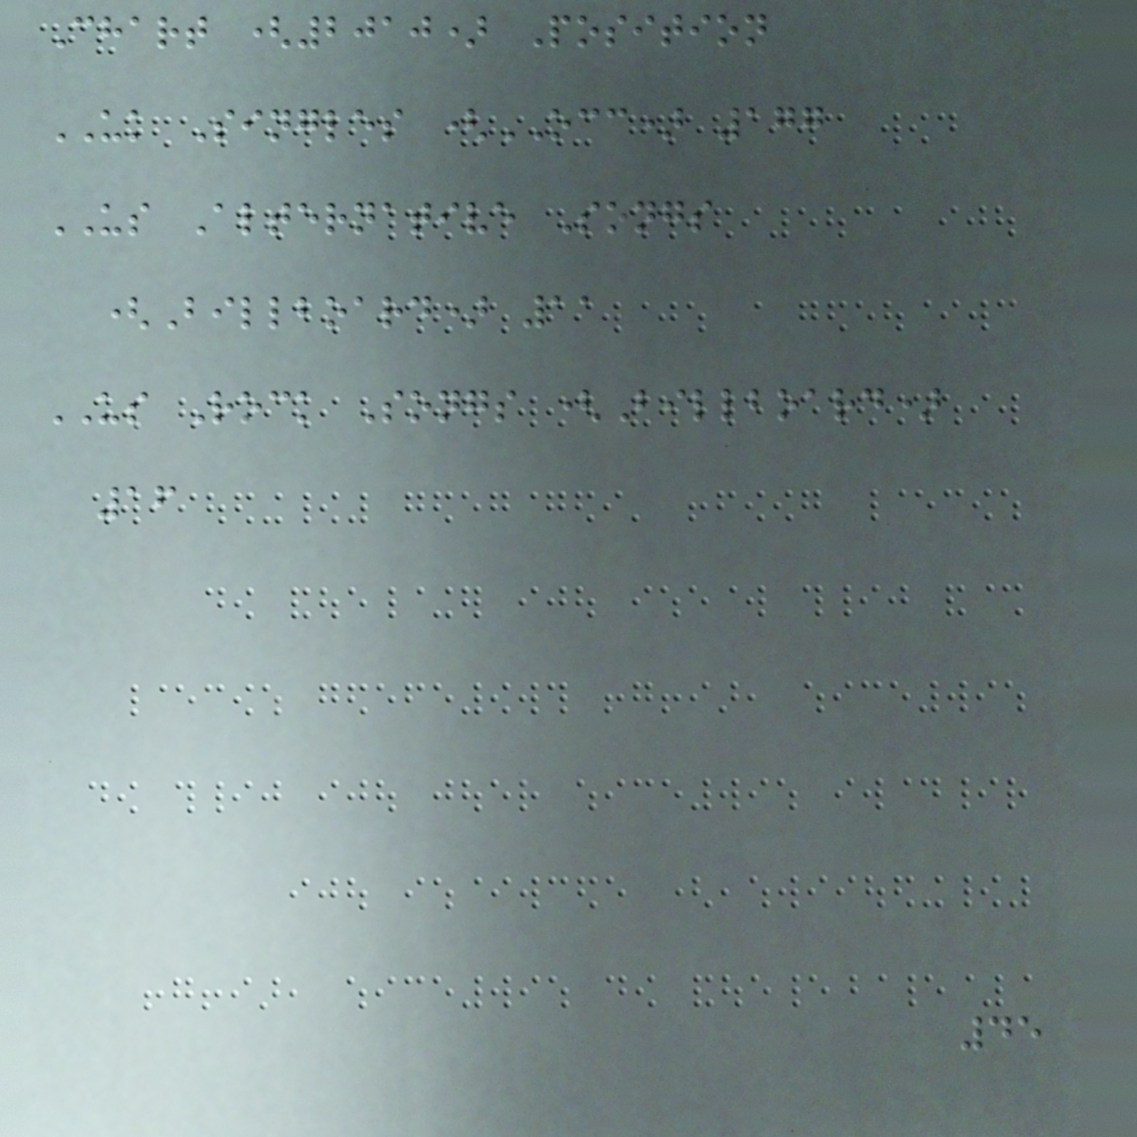Chart (2010) Position
UK Singles (OCC) 177
US Alternative Songs
(Billboard) 11
US Rock Songs (Billboard)
16
45
